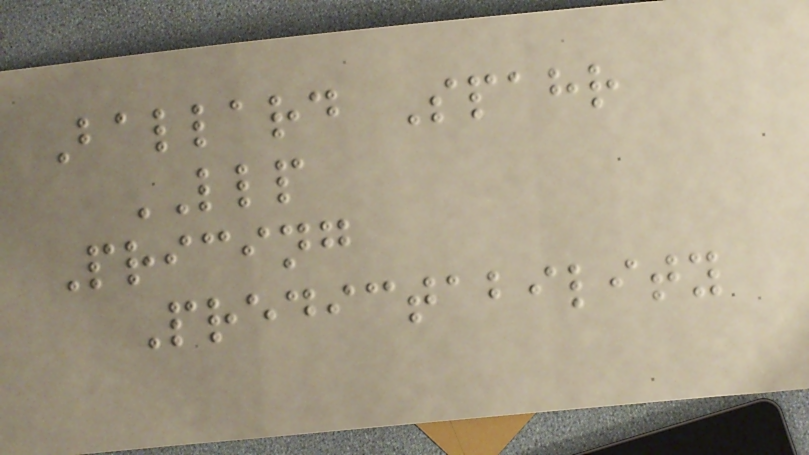Ballard Spahr
LLP
Pricing
Predictability
